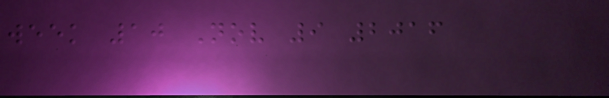week 10 Nov 9 2016
